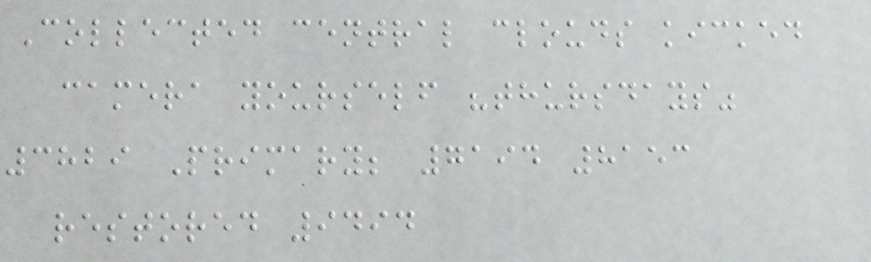Collected central clouds kicked
camera yourself "thursdays"
3829 Primary; 7194 8153
restored 9494
